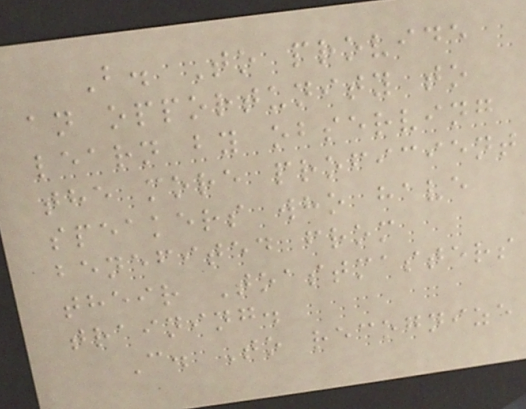B. To provide
an opportunity to
learn by observing
the more proficient
speakers who have
benefited from
their Toastmasters
training.
C. To recognize
